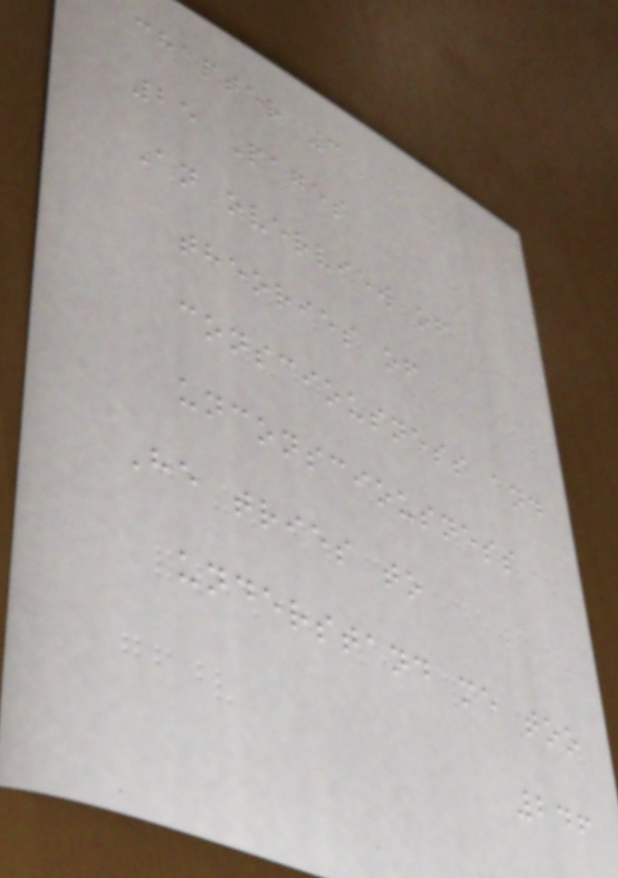chapter 3
25 Pages
An overview of
theories of
consciousness and
unconsciousness
He tries to
understand me too
246
